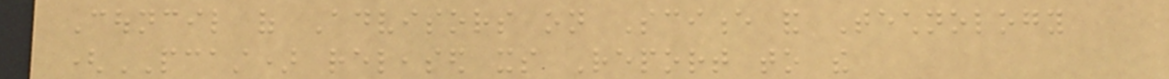Council of Advisors on Science and Technology
(PCAST) released its Report to the
